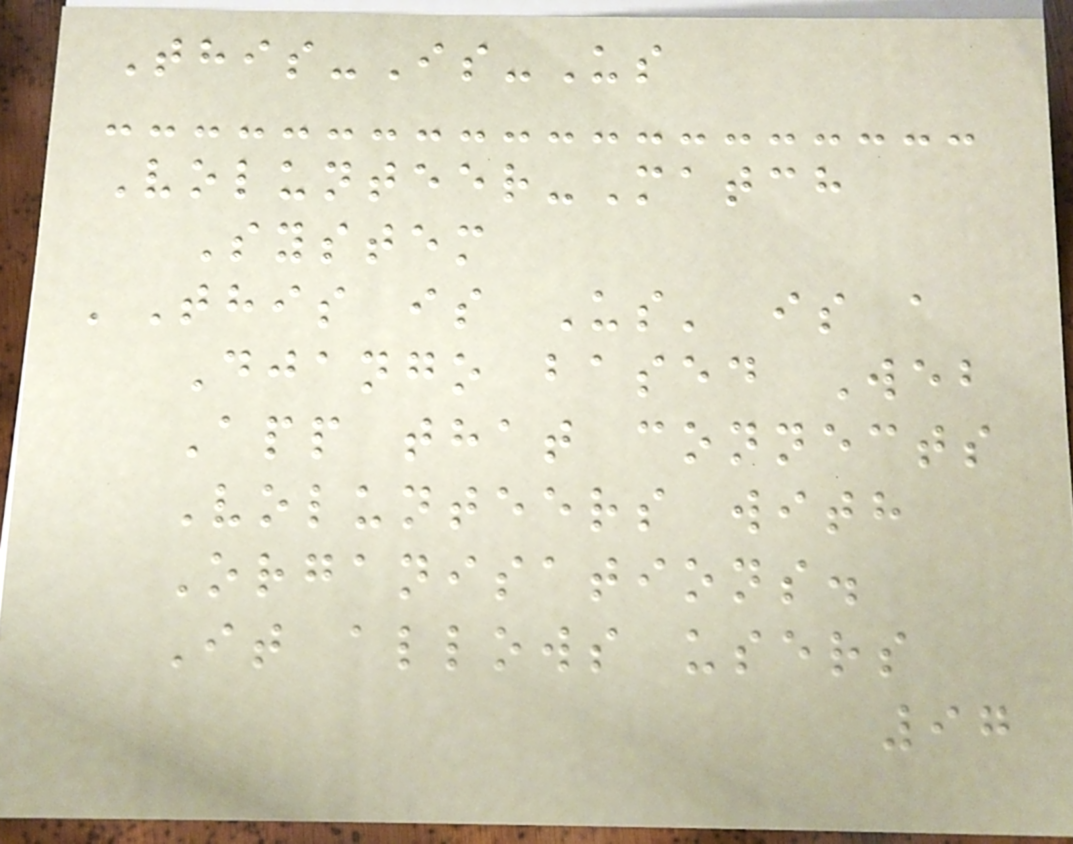This-Is-Us
Volunteer-Match
System
'This is Us' is a
Django based Web
App that connects
Volunteers with
Organisations.
It allows users
97
